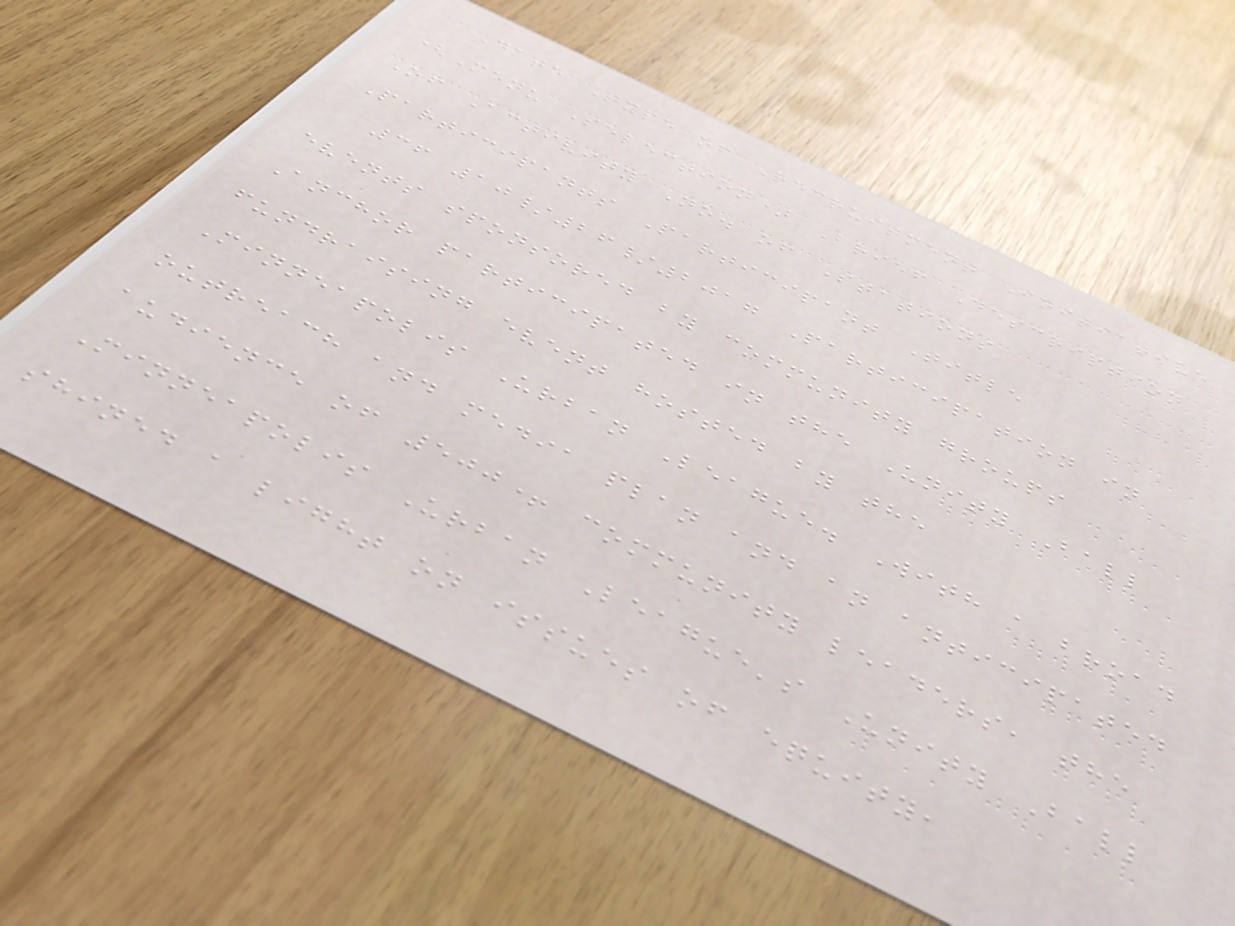Date Type of Recruitment Initiative
(Menu Selection) Brief Description
Of Activity No. of Stations
Participants Participant Title
36 10/26/2017 Participation in
events sponsored by community groups
Anchor participated in the Unity Ball
fundraising event hosted by the
Minneapolis Urban League. With a broad
outreach and media plan and an anticipated
audience of 500+ community leaders, the
Minneapolis Urban League's Unity Ball
shined a light on issues of equity,
